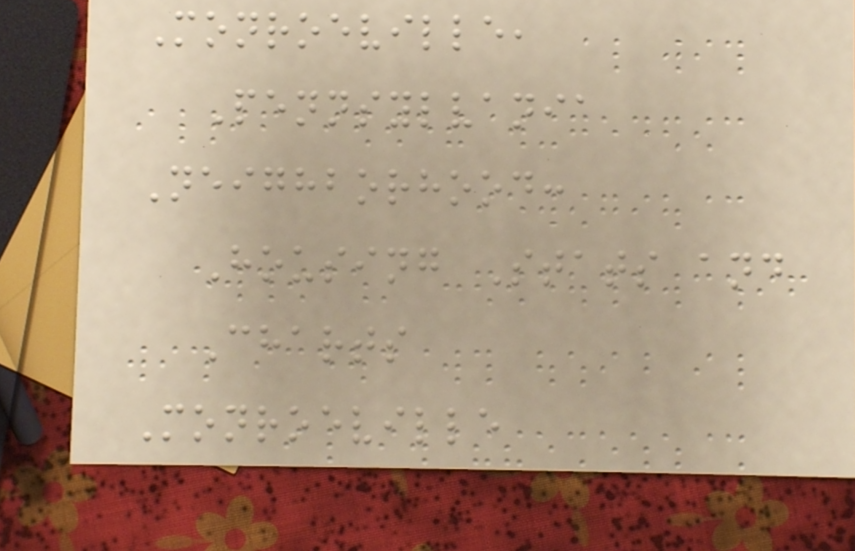Monroeville,
Pennsylvania
Neighborhood:
Housing Stats and
Charts
Monroeville
